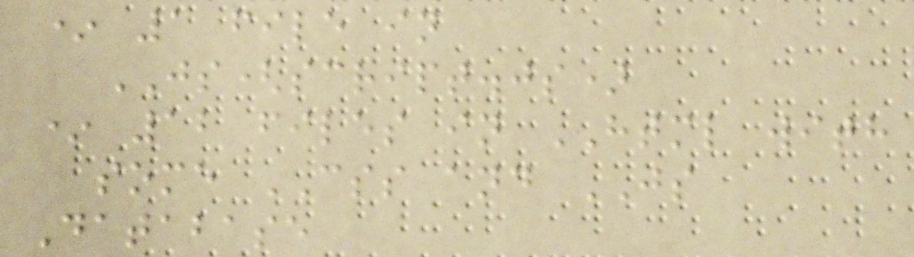* 1 file in
JS(script.js)
* 12 files in HTML with
some CSS and JS
Database
